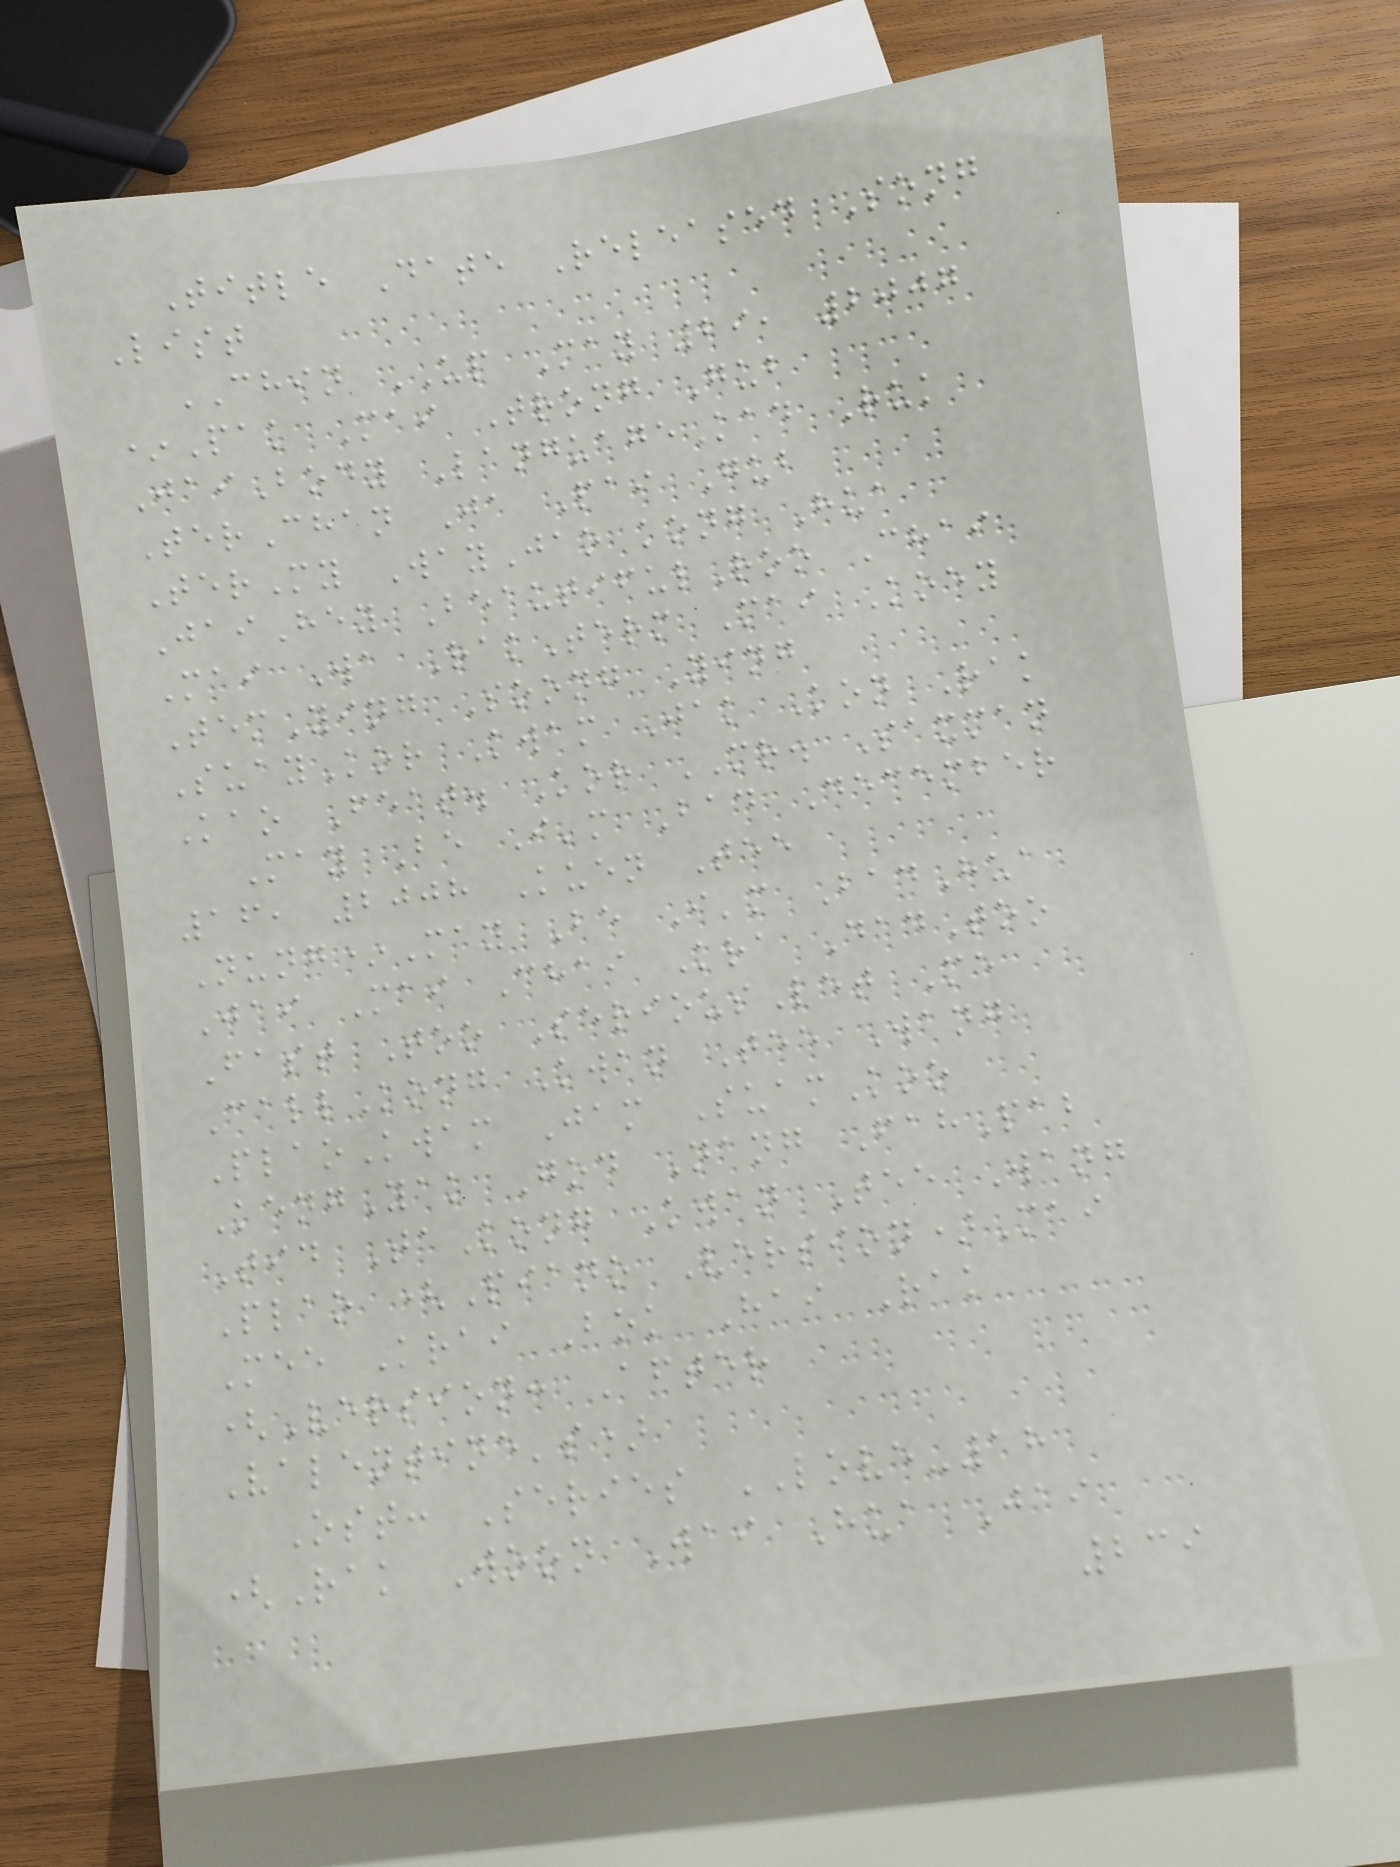Title Date Released Song
List
CHIN UP May 29, 2007
*Pak Mai Trong Gub
JaiBody LanguageKad Ruk
TerChan Ja Pai Gub
TerMy WayJao kong Hua
JaiHey BeautifulRoo Chai
Mai Wa RakTerm Mai Koey
TemYing Soong Ying
SuayKor Kwam Jak Kon Rak
Kao Feat. Kor MR. Saxman
May Be I'm Bad December
16, 2008 Kuen Tee
Nung*May Be I'm BadHua
Jai Mai Chai Kra DadToo
Fast Too SeriousLet Me
CallKong Kwan Tee Wang
PlaoKwam Jam SuamKoo
KengYak God Nang FahPab
Tid TaKong Kwan Tee Wang
Plao (Piano Version)Mai
Mee Krai Bok Hai Rak
(Version: After
Valentine's)
Ost: Series LOVE-18
(Rak Woon Wai Hua Jai
239
